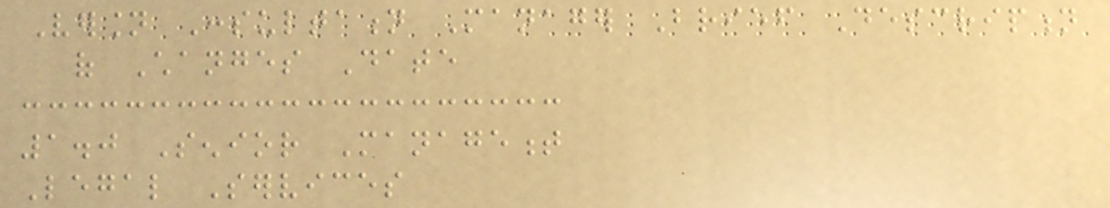Version Consultation Manager Brief Description
of Changes Date
1.0 Senior Management
Legal Services
